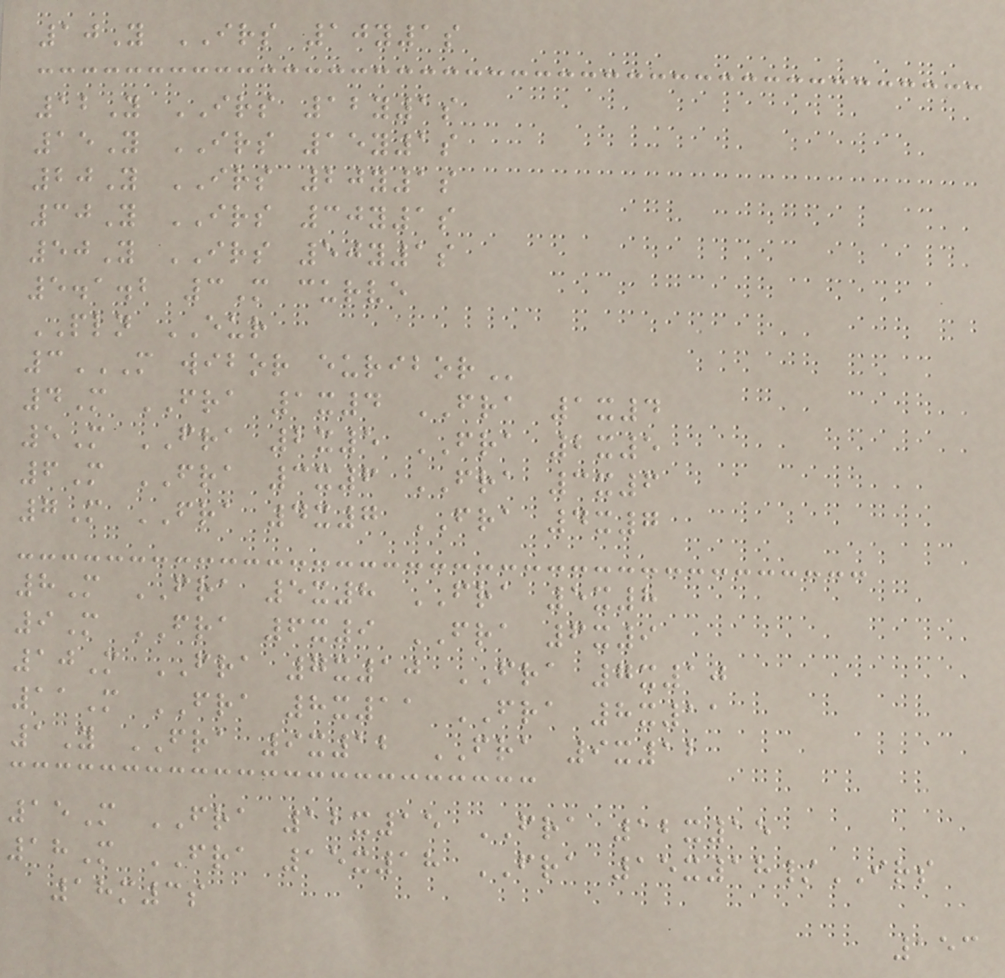10Y IRS 10y1s
12Y IRS 12y1s
15Y IRS 15y1s
20Y IRS 20y1s
30Y IRS 30y1s
50Y IRS 50y1s
5.1.2 3M curve
PLN EUR
3M WIBOR EURIBOR
4M FRA 1x4 FRA 1x4
5M FRA 2x5 FRA 2x5
6M FRA 3x6 FRA 3x6
7M FRA 4x7 FRA 4x7
8M FRA 5x8 FRA 5x8
9M FRA 6x9 FRA 6x9
10M FRA 7x10 FRA 7x10
11M FRA 8x11 FRA 8x11
1Y FRA 9x12 FRA 9x12
15M FRA 12x15 FRA 12x15
18M FRA 15x18 FRA 15x18/IRS
18m3s
153
